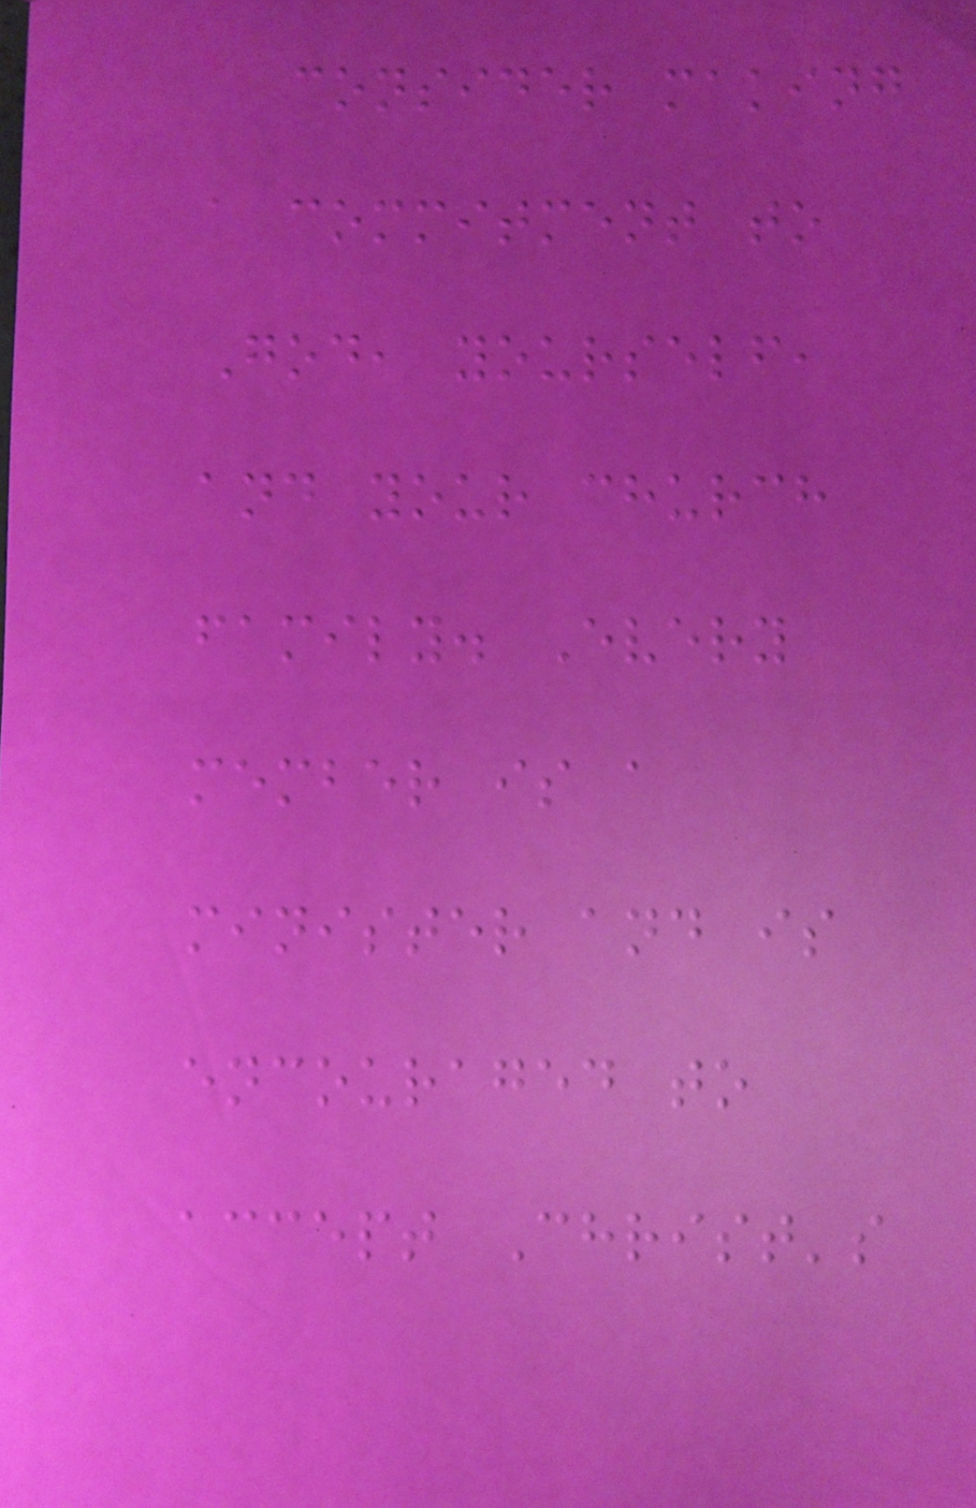consider making
a commitment to
God, yourself,
and your church
family. Every
member is a
minister and is
encouraged to
accept Christ's
